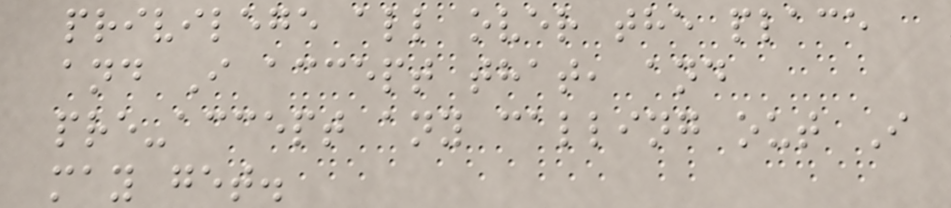privilege all over the place
and I accept that, and
pre-accept any calling out I
may get.
